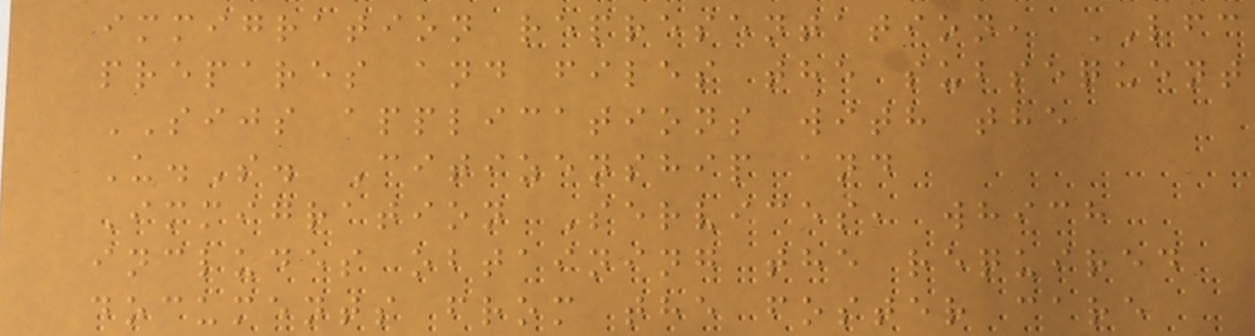immigration representation, LFC
prepares and files the subsequent
SIJS applications with the
U.S. Citizenship and
Immigration Services, which
includes obtaining the required
documents from the foster care
